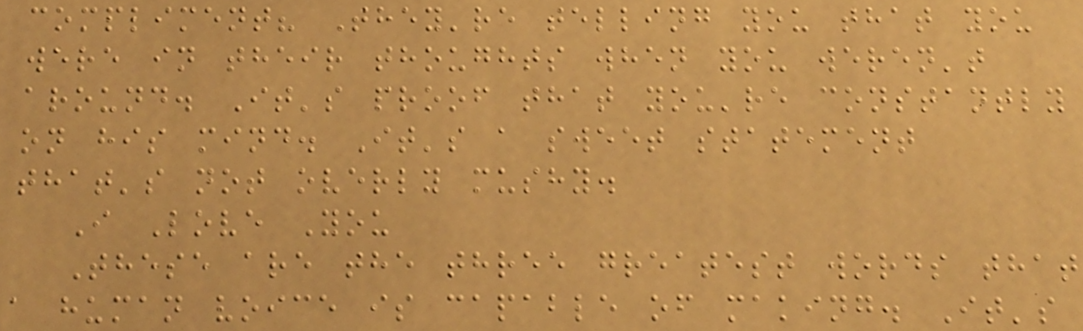compliment? They're telling you that you
were in their thoughts when you weren't
around. It's proof that you're constantly
on his mind. It's a sweet statement
that's not overly mushy.
I Love You
These are the three greatest words that
a human voice is capable of making. It's
